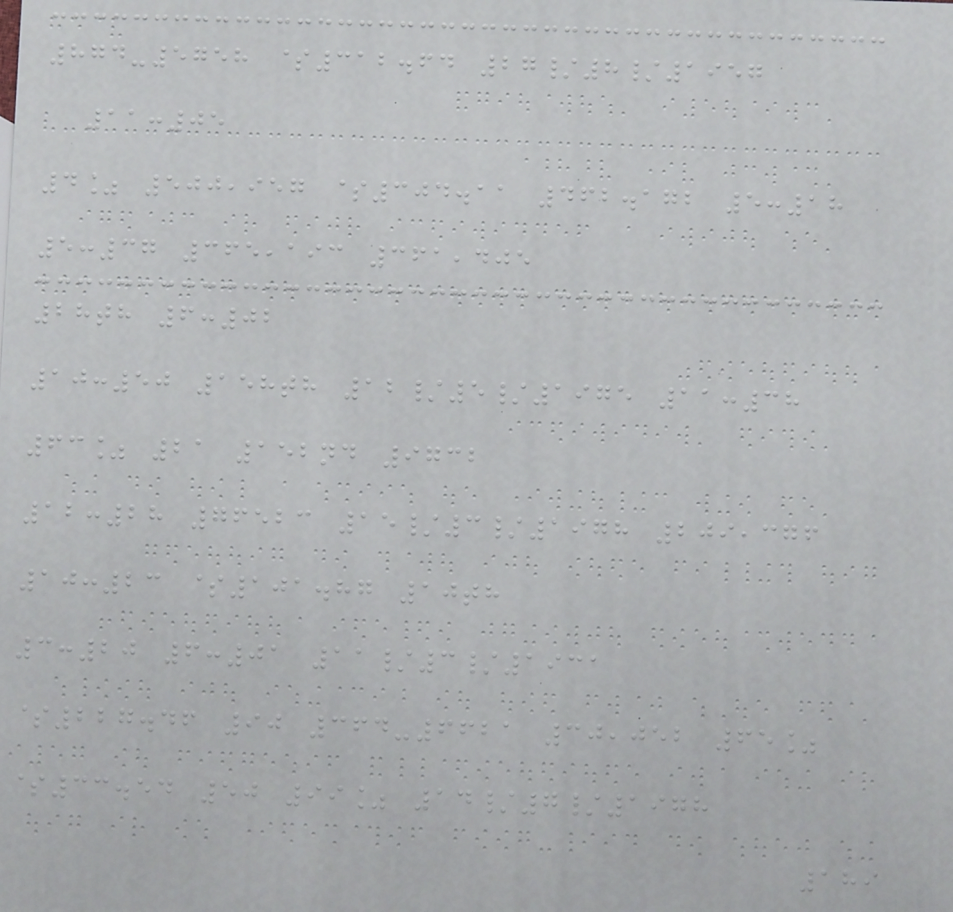874-5758 $312.64 27/8/1957
11:05
4% 500,957 $304.11 462.172 5:18
5:37 365,193 361,405
28th 6:02
10:50 158th 12/5/1975 11:38
63% 21 152nd 9732
12:28 76523 15/3/1978 209,376
10:23 $101.87 10th
3:20 6:01 11/3/1931
$227.46 90 364-6621 30,052 65%
$33.54 50 99% 14/7/1978
189
